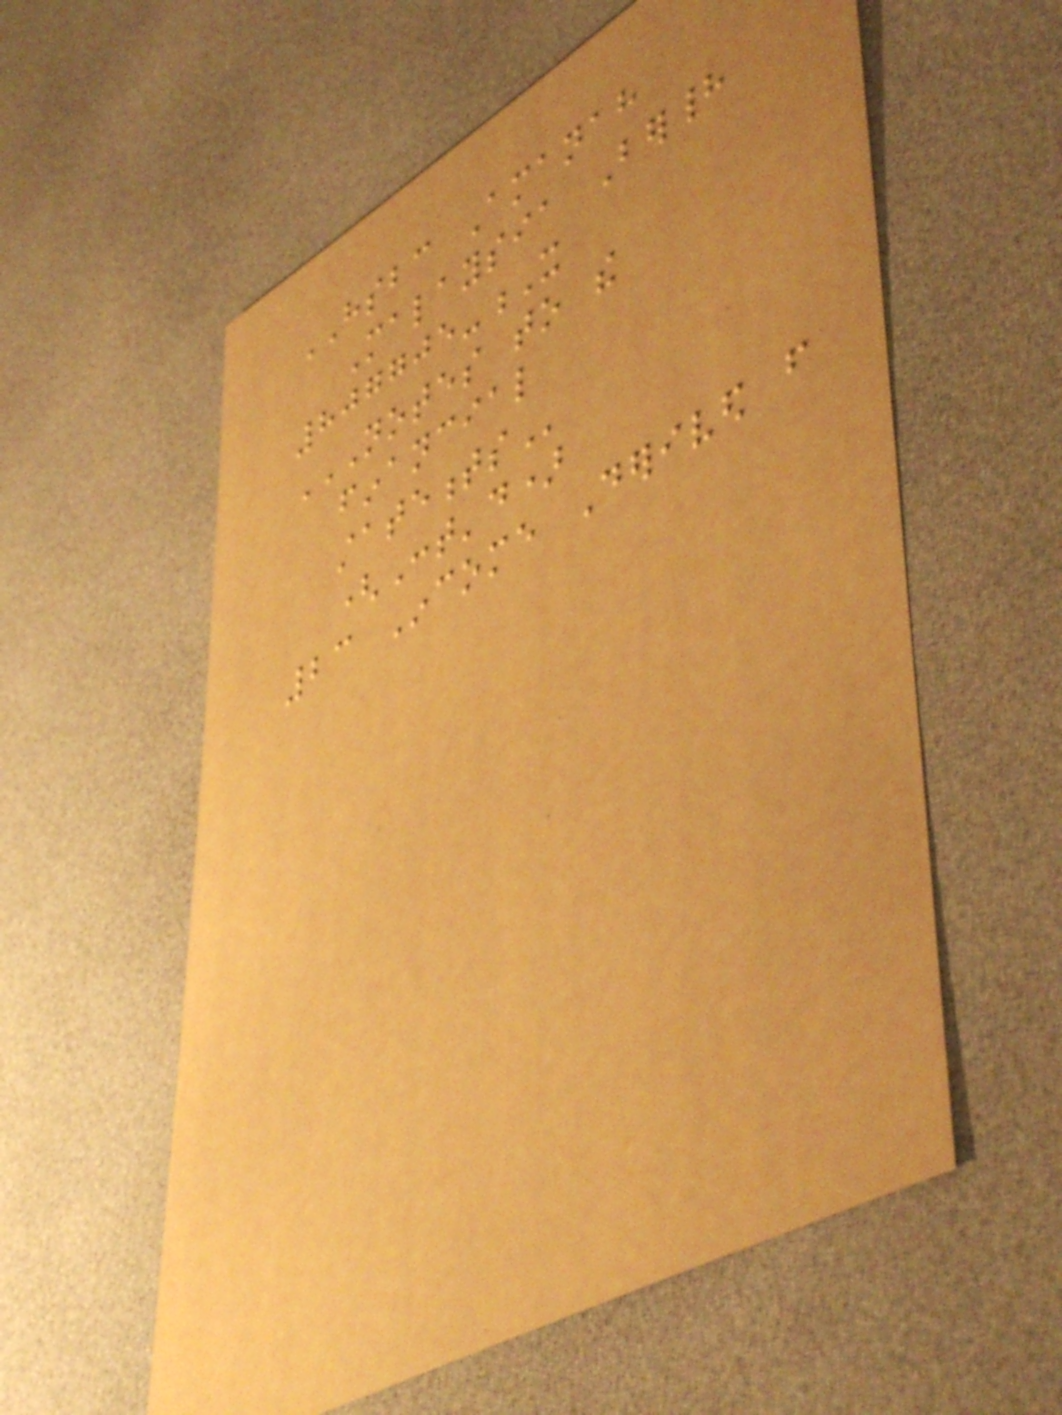HSBC Amanah
Malaysia Berhad
807705-X
NOTES TO THE
FINANCIAL
STATEMENTS
(Cont'd)
23 Income Derived from
